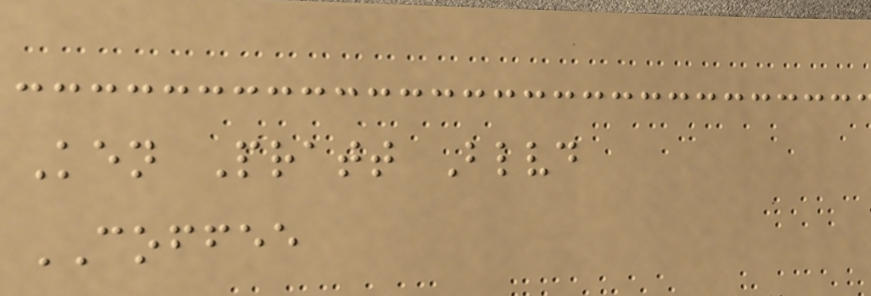Ken Pratt Blvd
COFFEE
